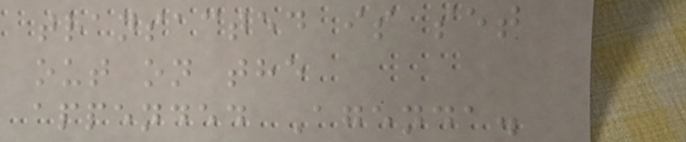transacted is set
out on the
appended Agenda.
